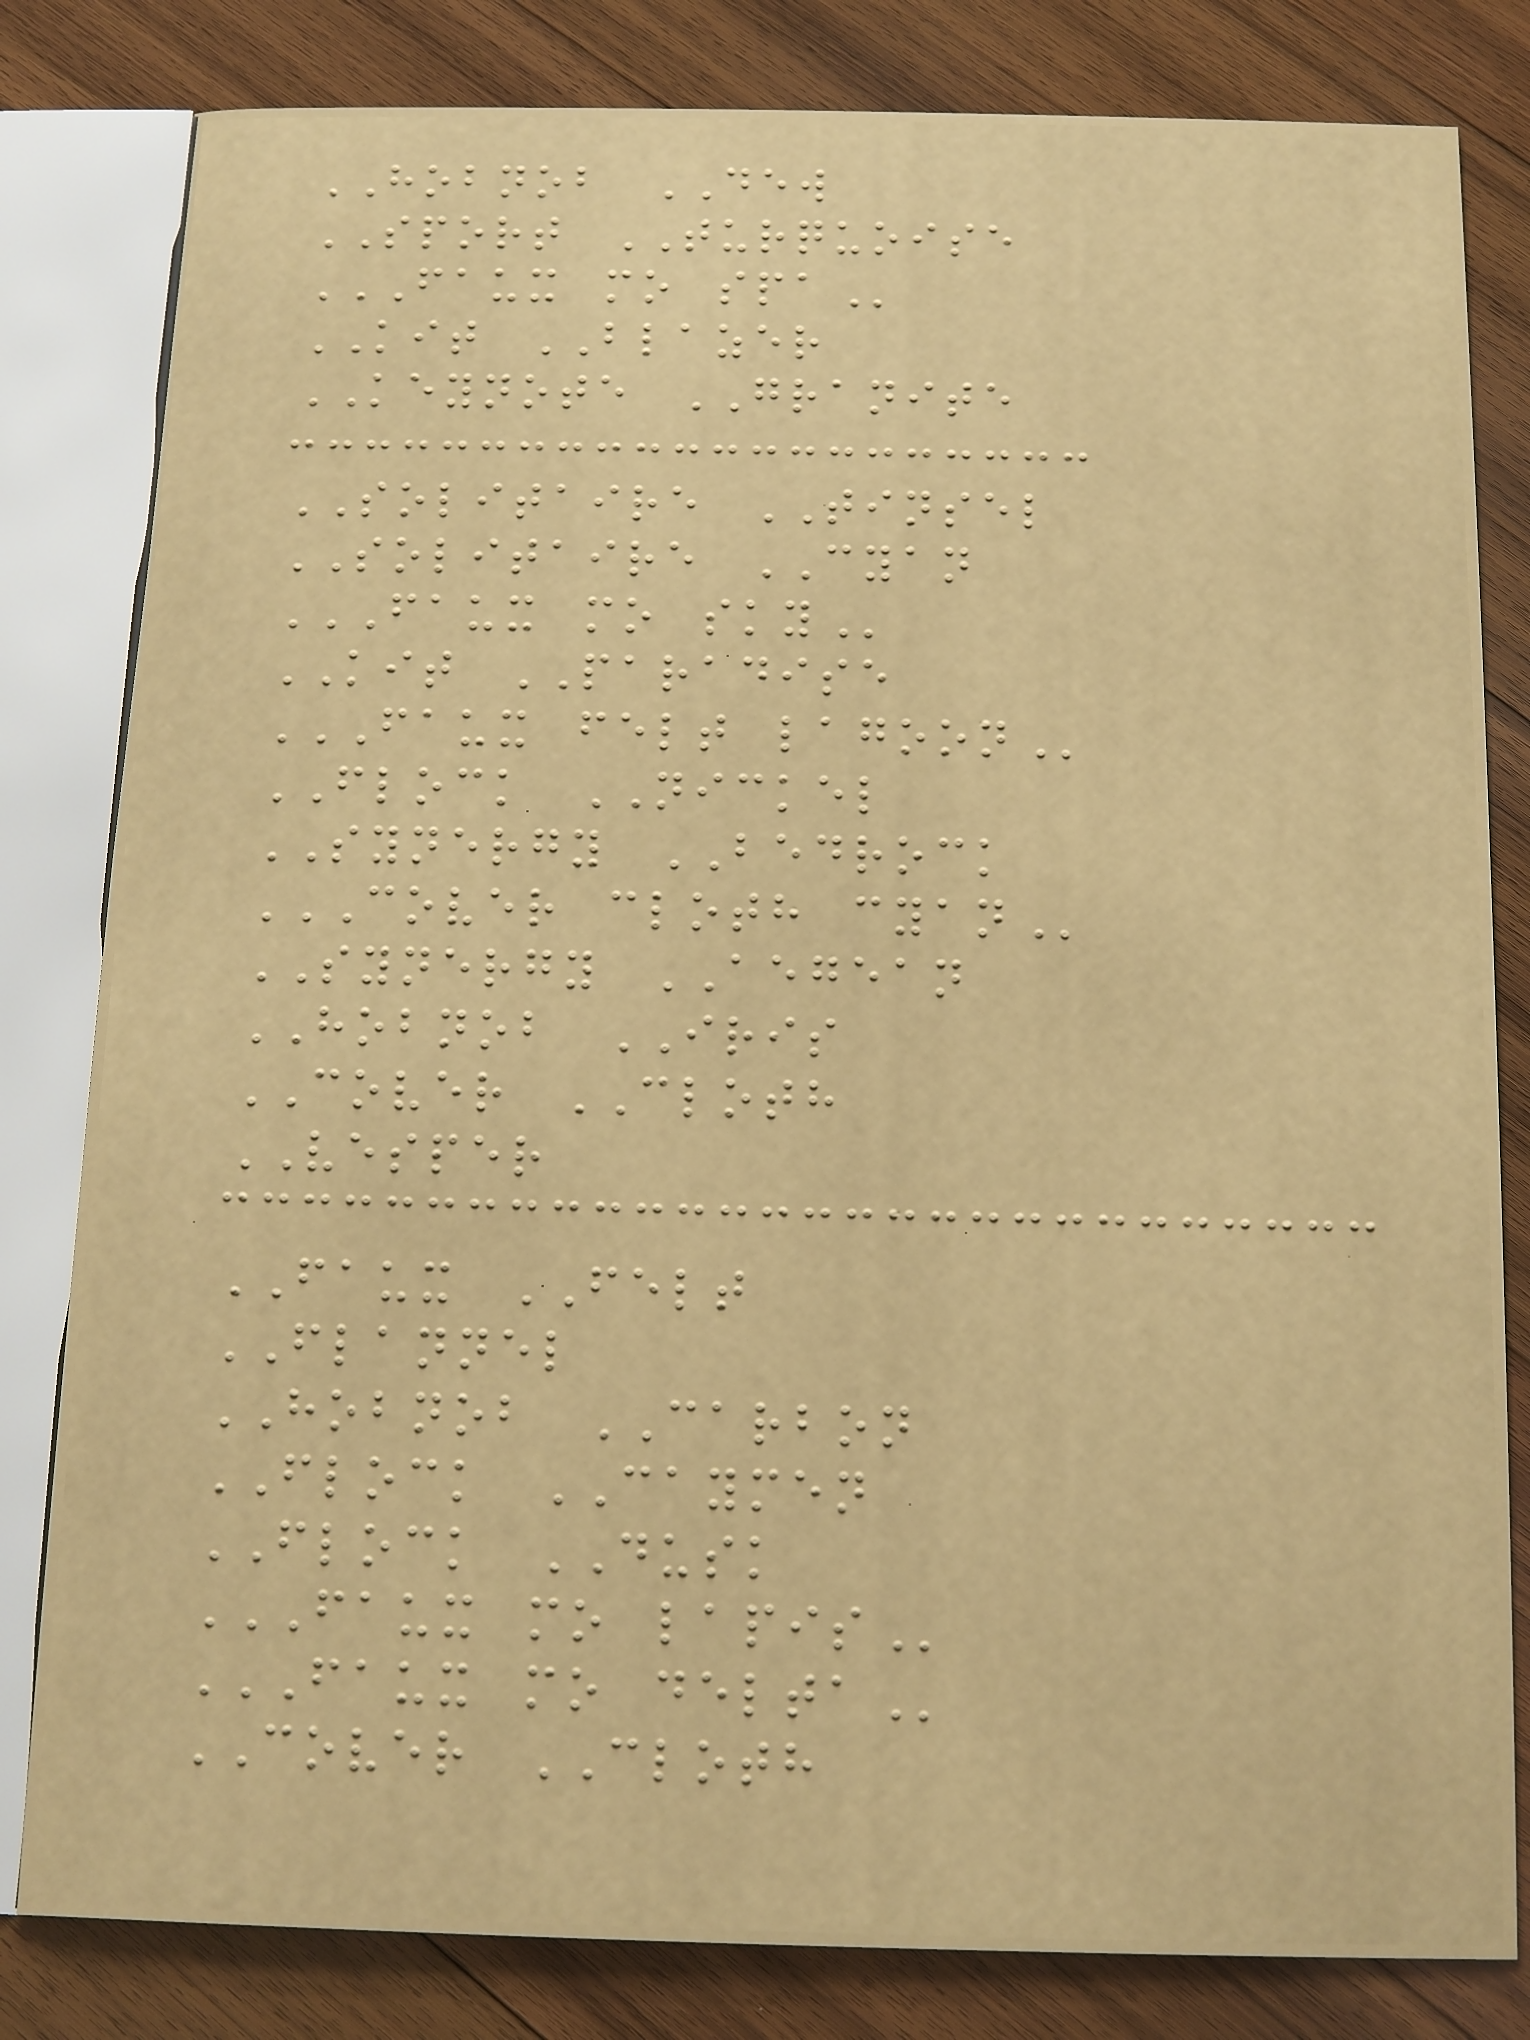HOBNOB DEW
SPORT TURQUOISE
FAUX MO SPA
KIT BLAZER
KEYNOTE GRANITE
SOLITAIRE TINSEL
SOLITAIRE CYAN
FAUX MO SKY
KIT PARADISE
FAUX FELT LAGOON
FLOCK NICKEL
SYNERGY BEDROCK
COVER CLOTH CYAN
SYNERGY AEGEAN
HOBNOB IRIS
COVER CLOTH
VESPER
FAUX FELT
FLANNEL
HOBNOB CARBON
FLOCK CAYMEN
FLOCK DUSK
FAUX MO LAPIS
FAUX MO DELTA
COVER CLOTH
